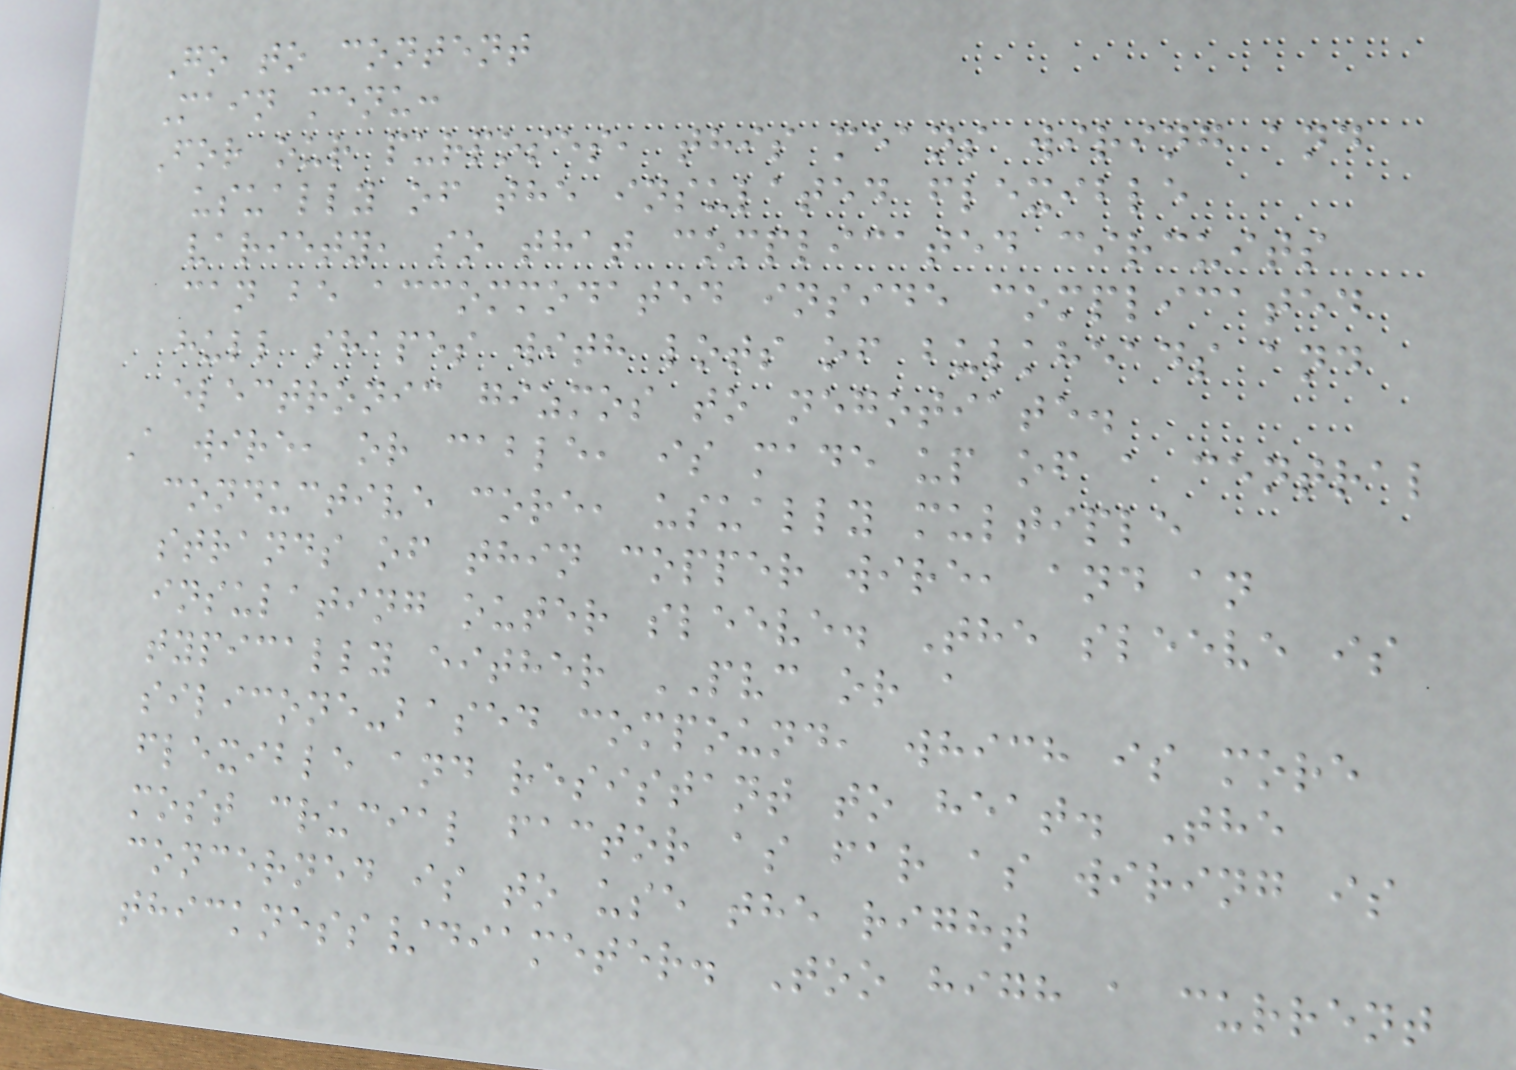Go to content
Main menu:
For our purposes, this means wiring and
usually of the insulated flexible
variety, so that complicated circuits
can be accommodated inside complicated
hull shapes with lots of bulkheads and
electronic gizmos to negotiate.
A wire, or cable, is made up of a central
conductive core, usually multiple
strands of thin copper wire, and an
insulating outer sleeve. The sleeve is
typically either PVC or a
silicone-based compound, which is more
flexible and resistant to heat. The
most crucial factor as far as wiring is
concerned is to use the right
thickness/diameter. Too high a current
